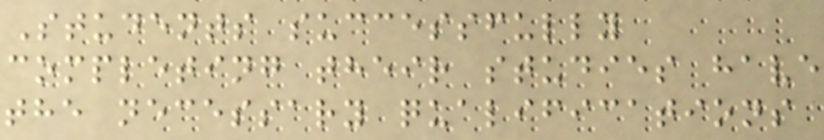Students successfully
completing their studies have
the necessary qualifications
